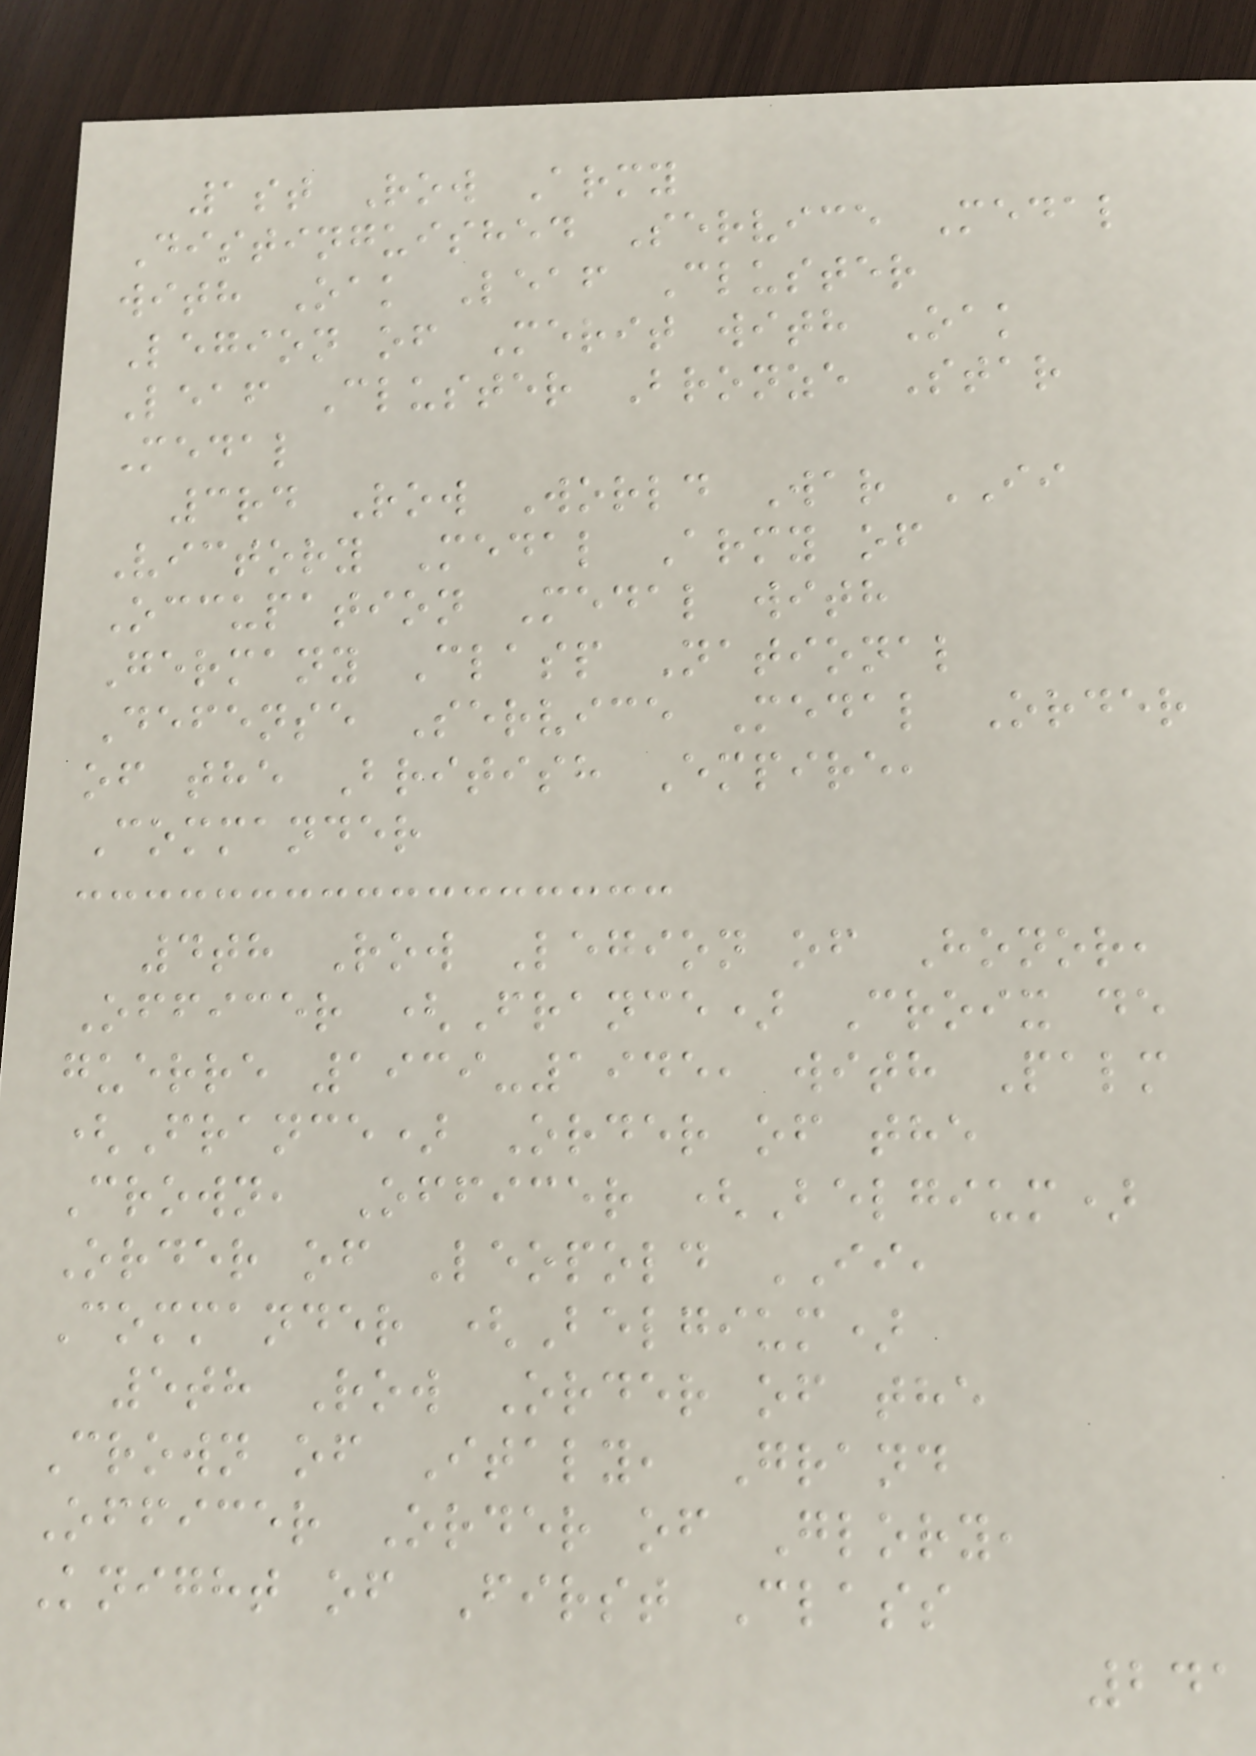1st Row Army
Distinguished Service Medal
with Oak Leaf Cluster
Legion of Merit with Oak
Leaf Cluster Bronze Star
Medal
3rd Row World War II
Victory Medal Army of
Occupation Medal with
Germany Clasp National
Defense Service Medal Order
of the British Empire,
Commander
4th Row Legion of Honor,
Officer (France) Croix de
guerre 1939-1945, with Palm
(France) Order of the
Crown, Officer (Belgium)
Order of Leopold II,
Commander (Belgium)
5th Row Order of the
Crown of Italy, Grand
Officer Order of Glory,
Knight of First Class
241
